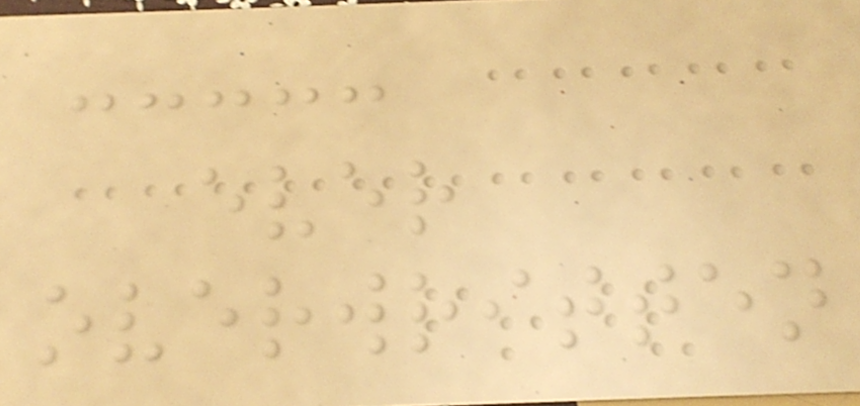ever
overwritten
